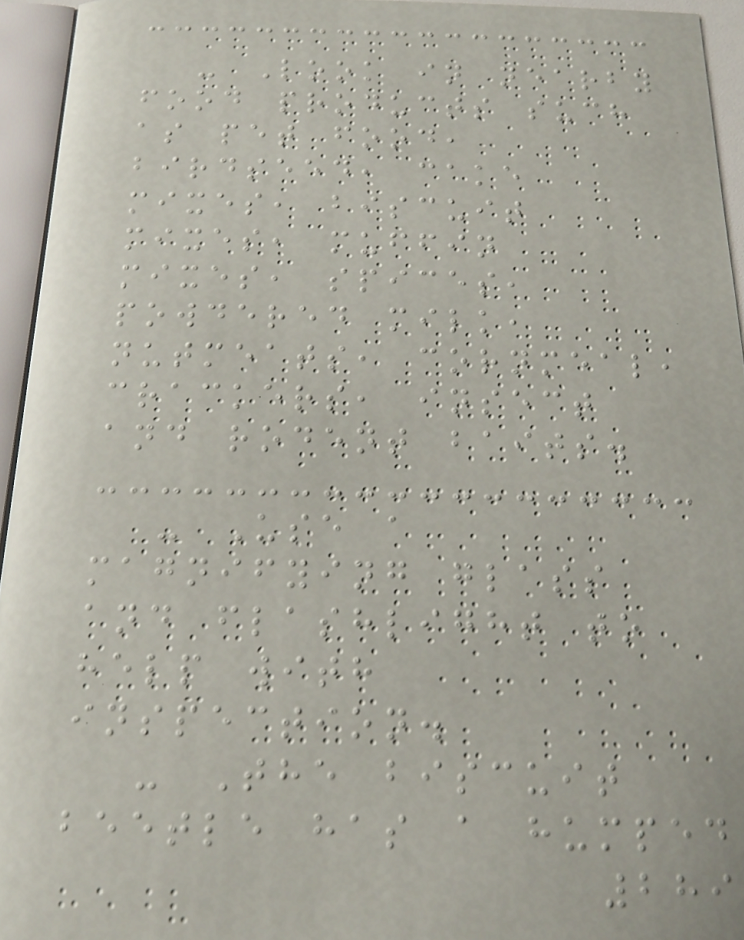- Look in nearby
food products such
as pet food,
birdseed, cake
mixes, biscuit
mixes, muffin
mixes, spices,
powdered milk,
nutmeats, cornmeal,
crackers, insect
and rodent baits.
- Use a
magnifying glass
and flashlight to
help with
inspection.
- The biscuit
beetle has a humped
289
